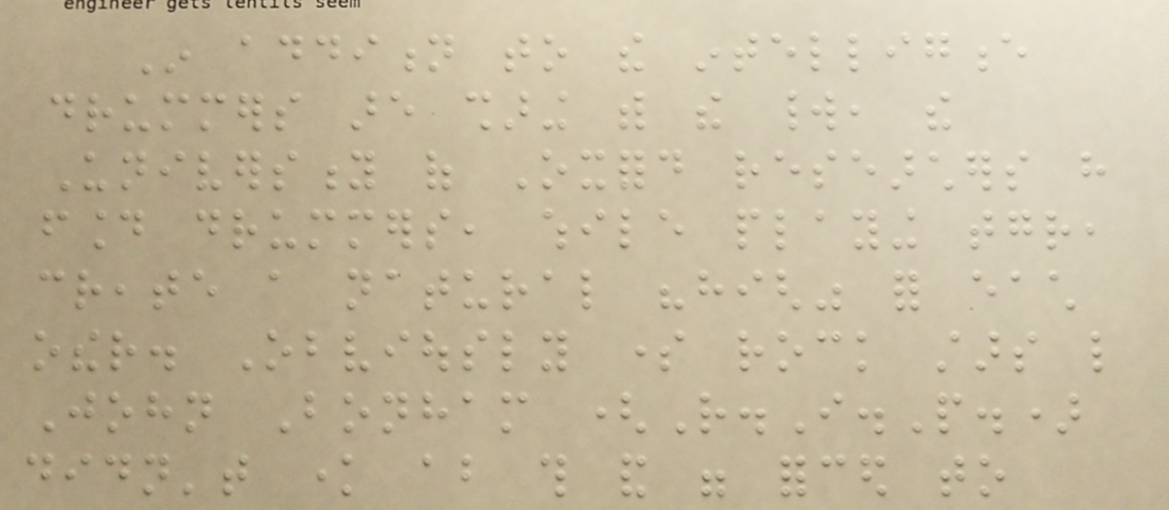In addition to the intelligence
drummers are sharing with the world, the
University of Oxford researchers have
found drummers, while playing together,
create a natural "high" for each
other. Obviously some rock stars like
John Bonham (R.I.P.)
didn't know about this and were forced to
